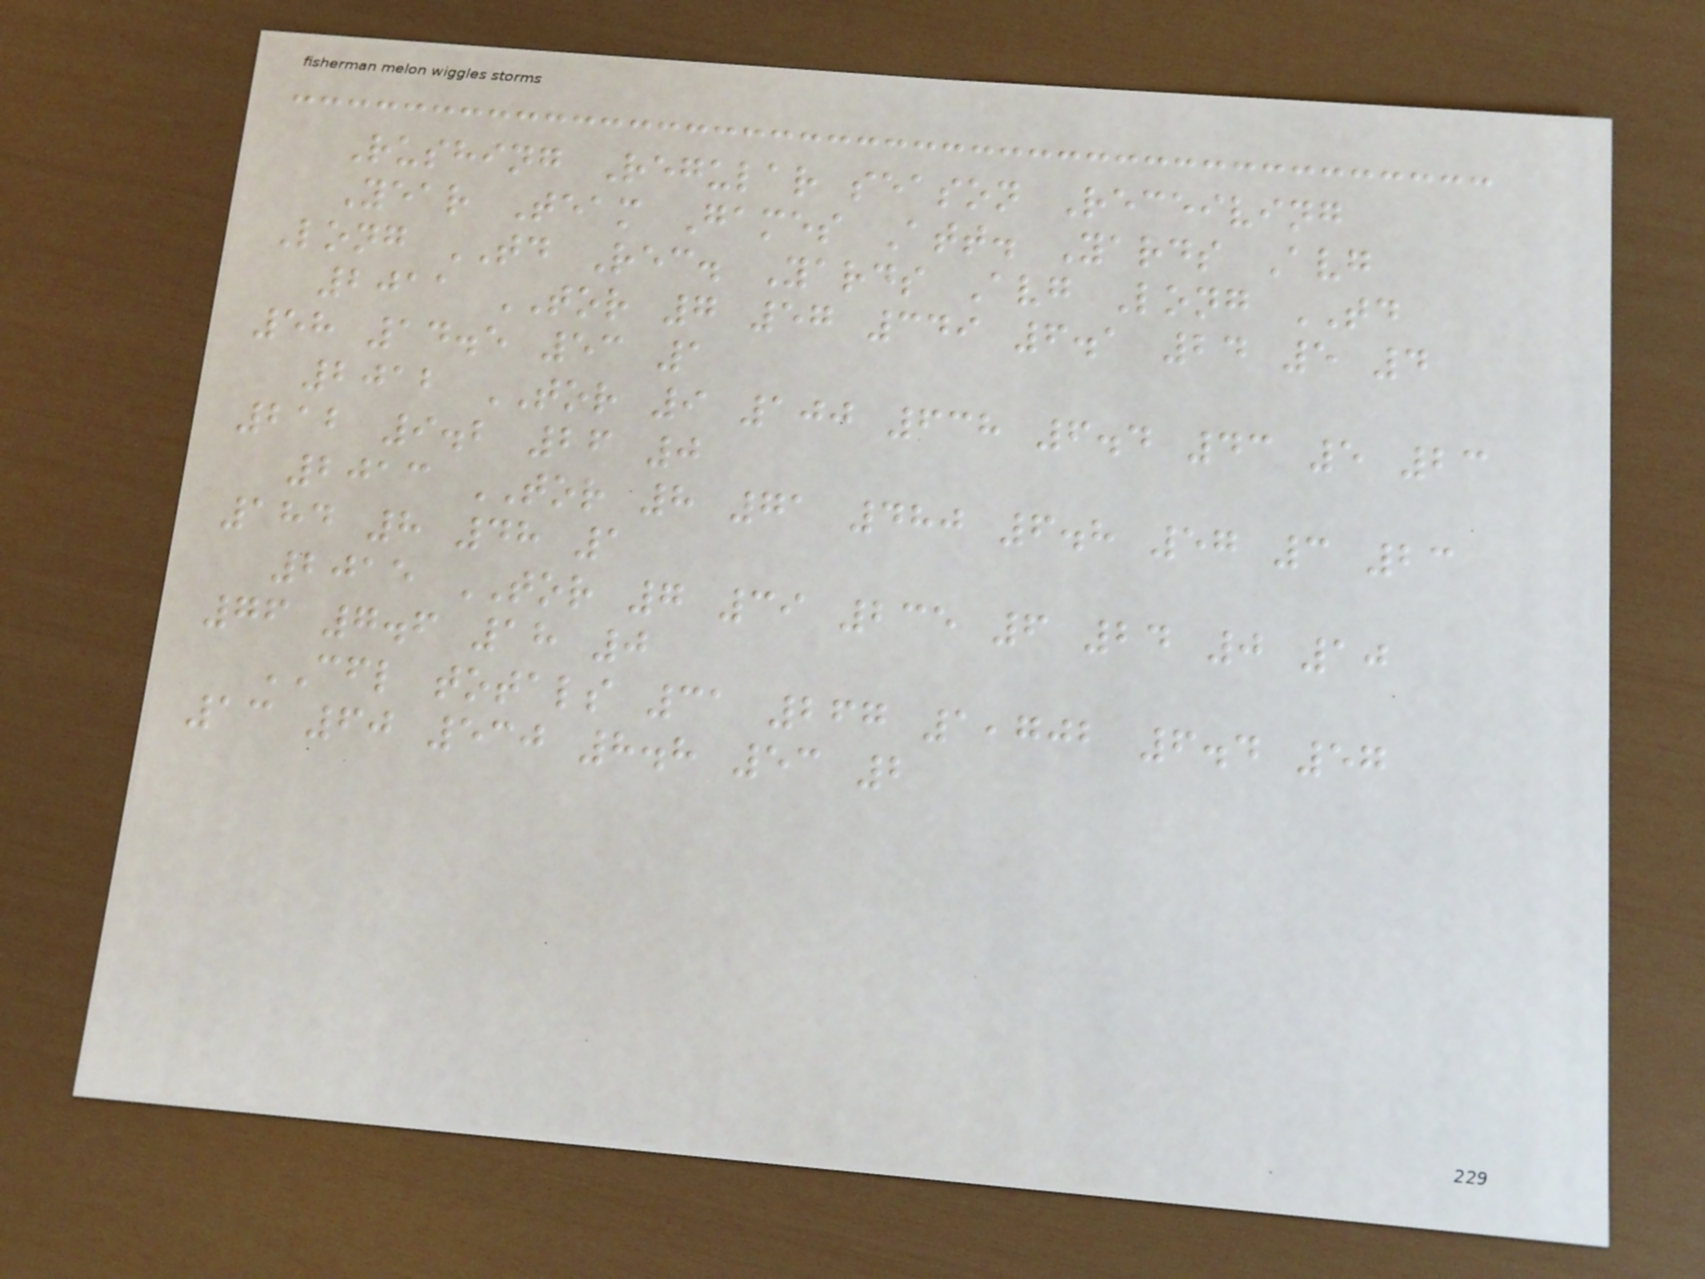Rushing Regular season Receiving
Year Team Games Att. Yards Avg
Long TD Rec. Yards Avg Long TD
2011 TOR 7 57 349 6.1 24 5 4
58 14.5 53 1
2012 TOR 9 100 638 6.4 43 5 23
212 9.2 26 0
2013 TOR 8 71 480 6.8 57 3 23
184 8 48 1
2015 TOR 7 39 235 6 24 0 10
76 7.6 18 0
CFL totals 31 267 1,702 6.4 57
13 60 530 8.8 53 2
